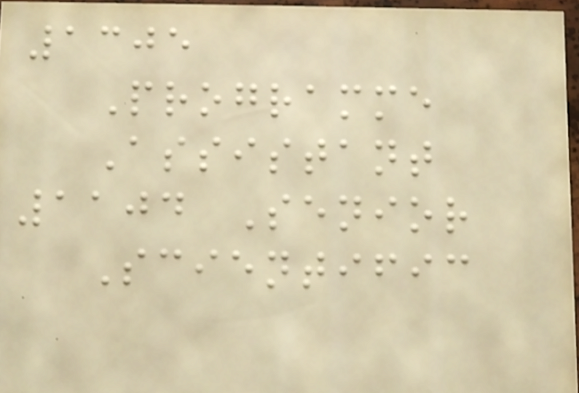1305
Programme
Assistant
1104 Senior
Scientific
